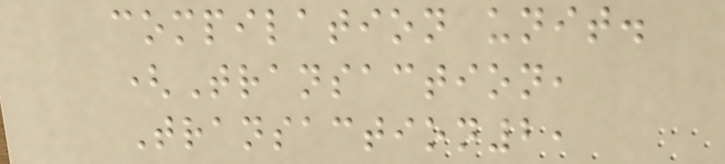compilation unit.
(Transaction,
Transaction2,
